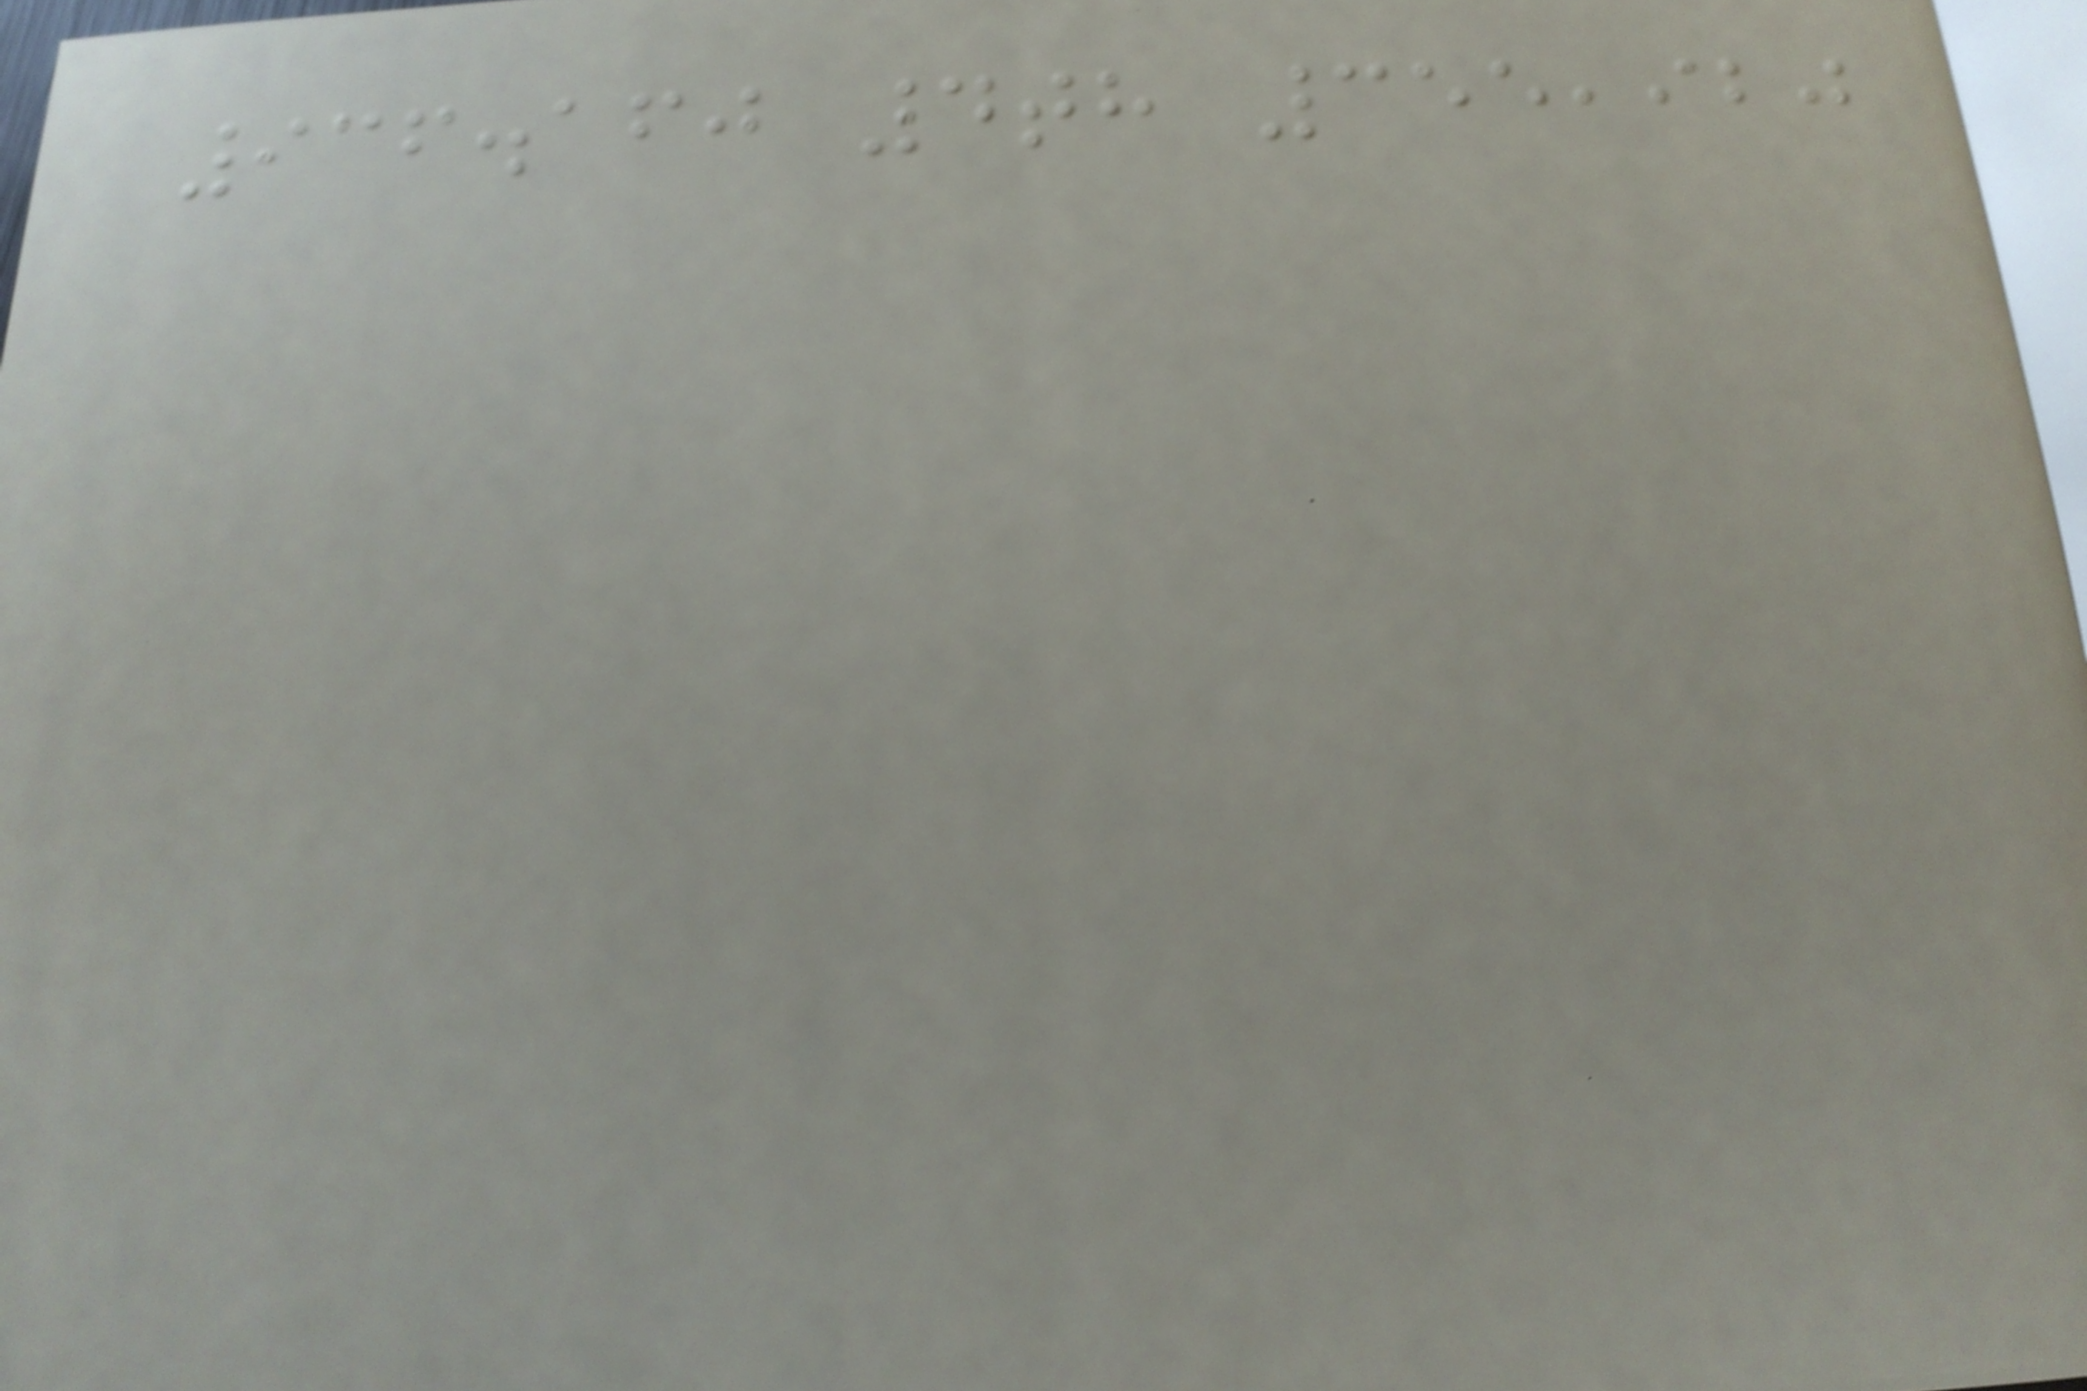936.160 4th 355,920
